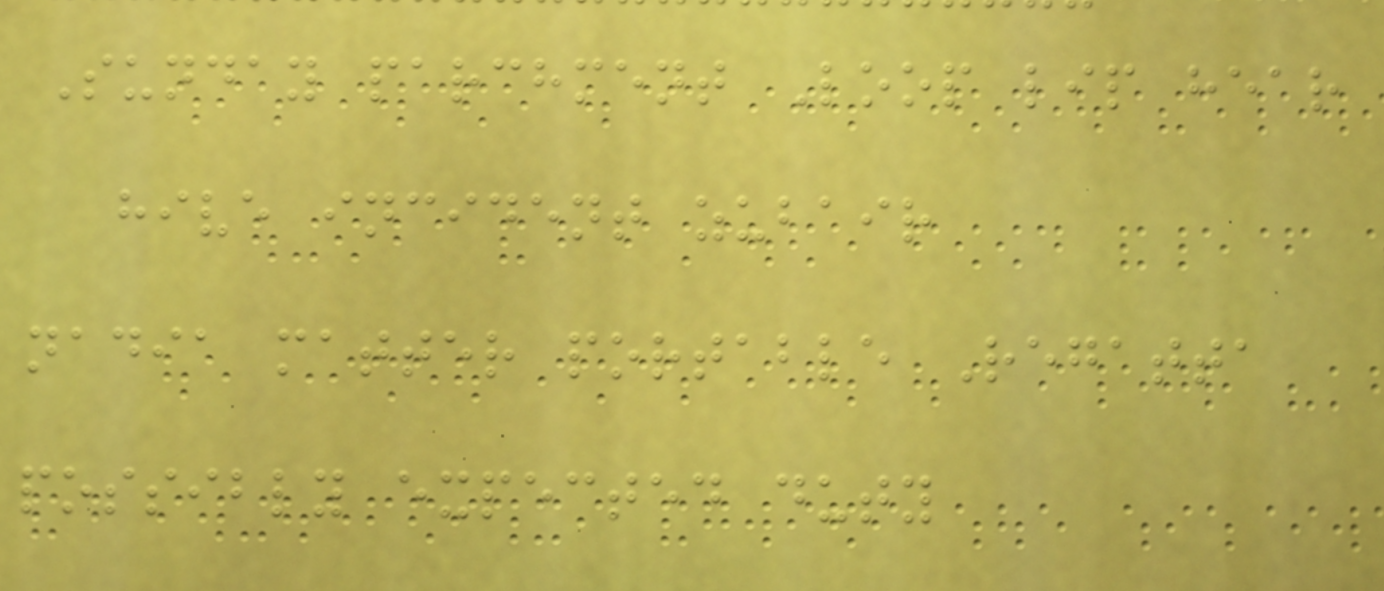Sunday parchment Loop lip hear
hive incident zubair
nadia matter portable Regatta
possibly expected duty
